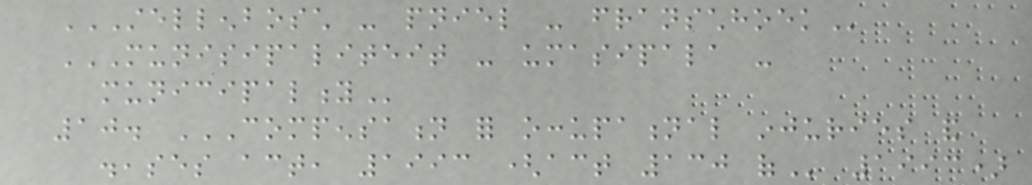STELLENBOSCH - PNIEL - FRANSCHHOEK
MUNISIPALITEIT - UMASIPALA -
MUNICIPALITY
10. COMPENSATION FOR OCCUPATIONAL INJURIES AND
DISEASES ACT, 1993 (ACT 130 OF 1993)
